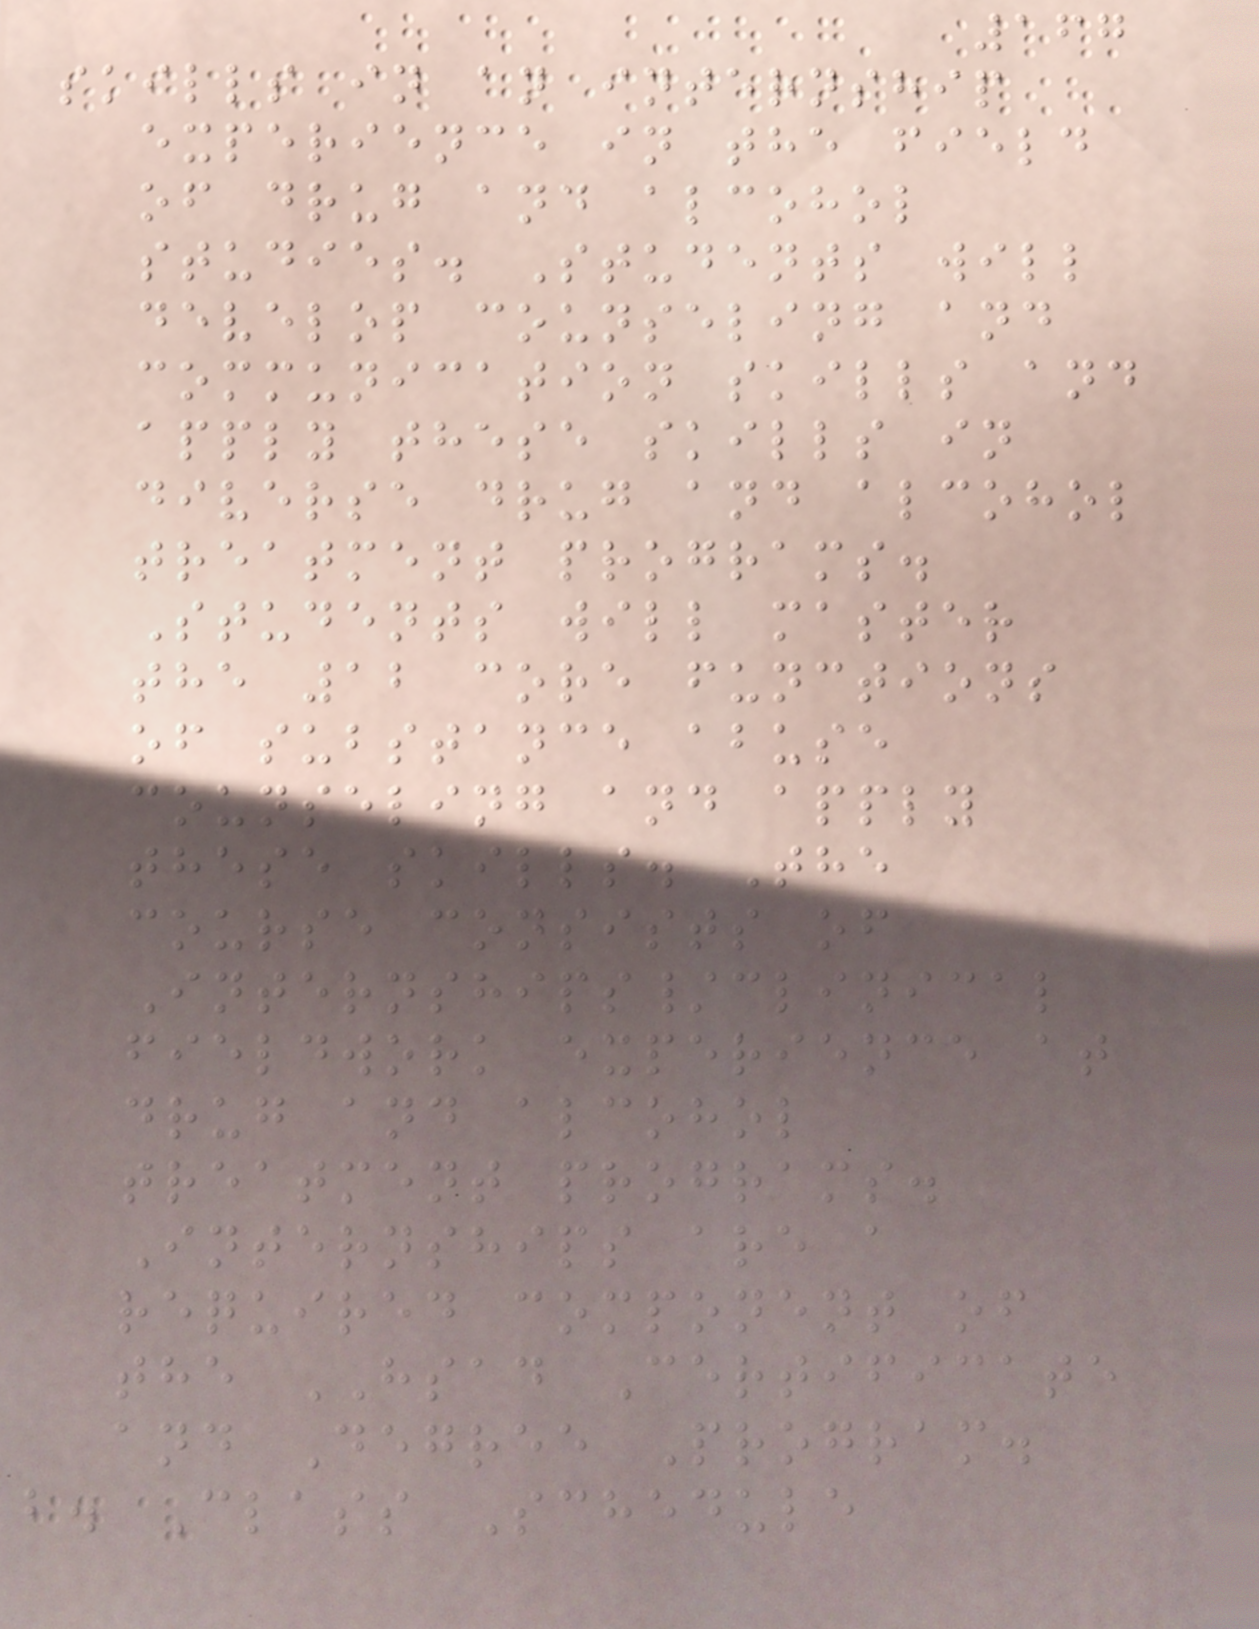167
skills in an internship
experience in the field
of drug and alcohol
studies. Students will
develop counseling and
communication skills and
apply these skills in
diverse drug and alcohol
treatment programs.
Students will master
the 12 core functions
of substance abuse
counseling and apply
these skills. The
course consists of
Internships/clinical
fieldwork experience at
drug and alcohol
treatment programs.
Internships are a
required component of
the HSAD Certificate
and Degree Program.
b. Class Schedule
